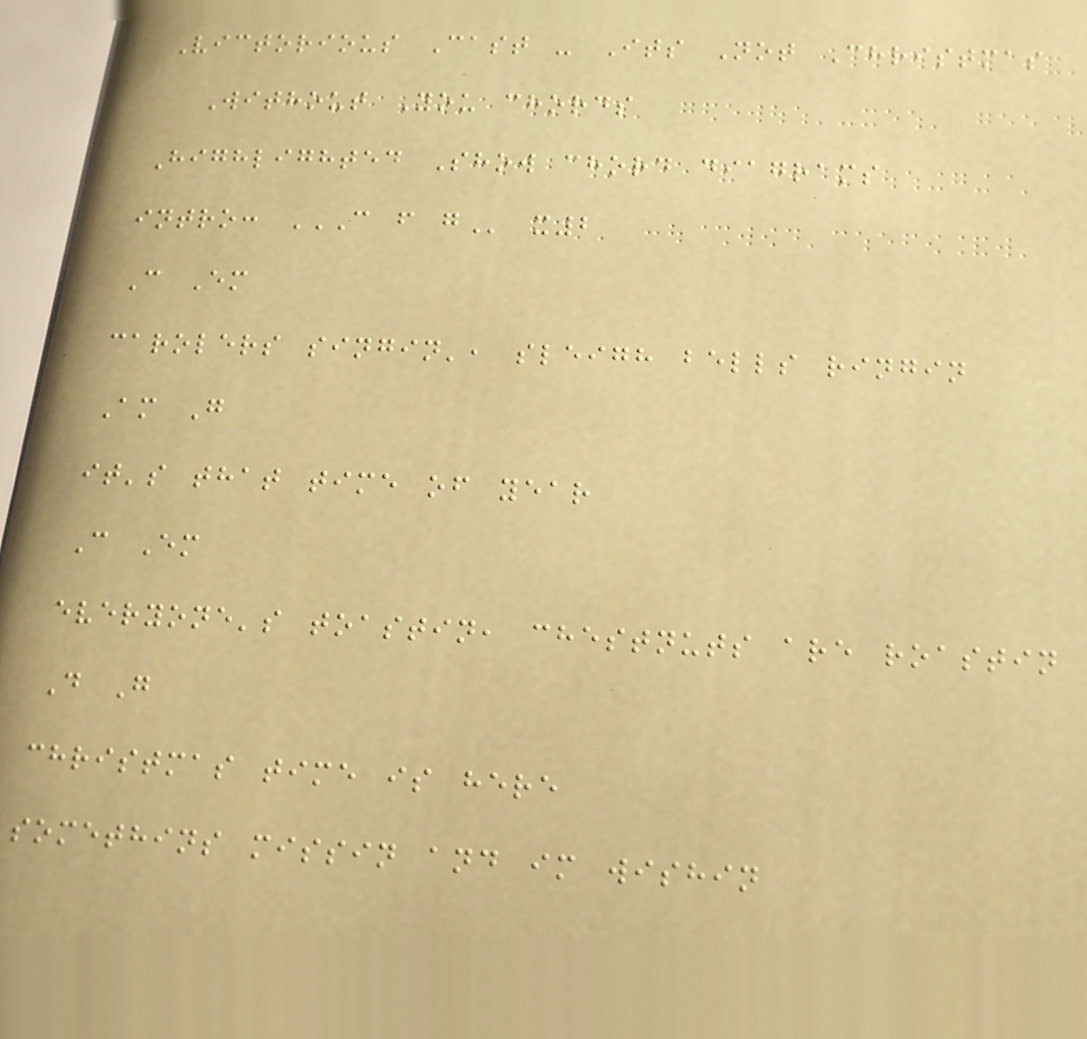Victorious Cast - Its Not Christmas
Without You chords
Highlighted Show chord diagrams
intro: C F G x2
C Em
carolers singin', sleigh bells ringin
Am G
it's that time of year
C Em
everyone's toastin, chestnuts are roastin
D G
christmas time is here
somethins missin and im wishin
